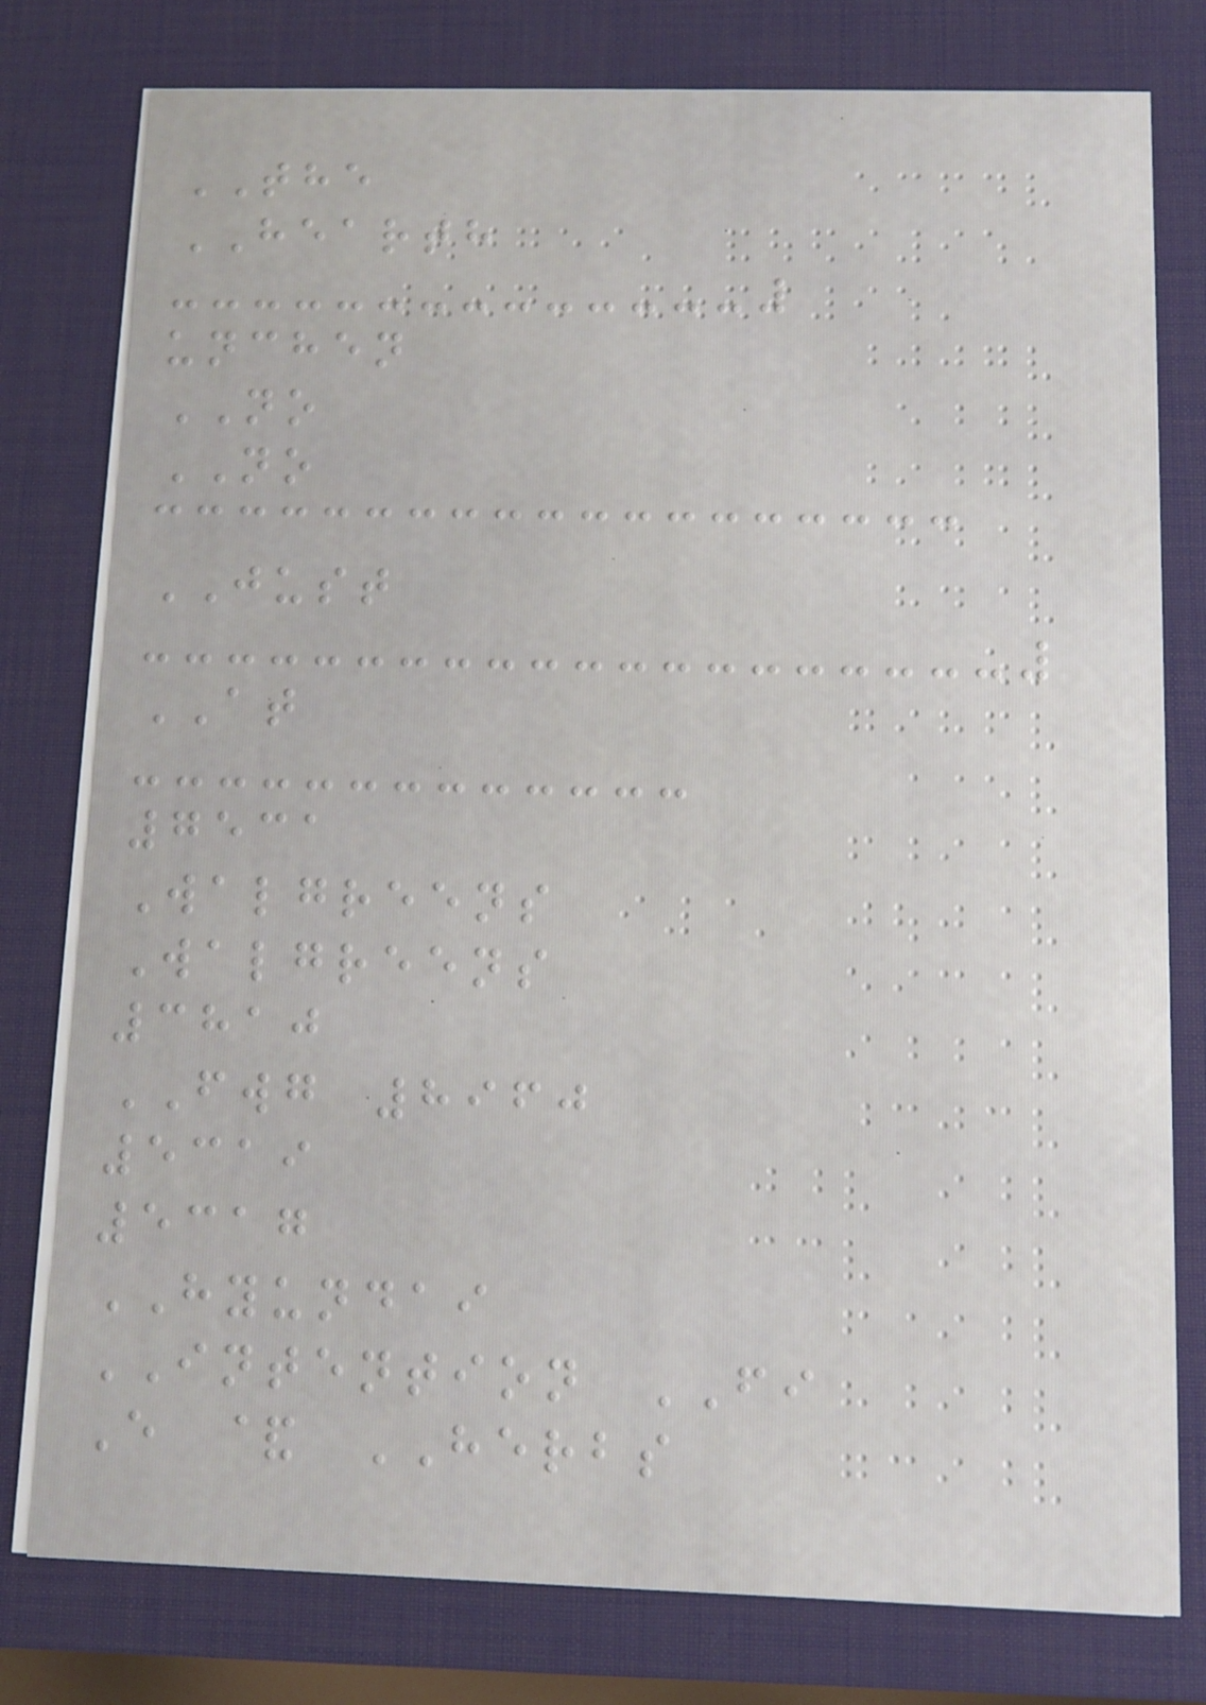THE
HEARTH
unchen
NO
NO
JUST
AT
7531
Walgreens
Walgreens
3810
FWG 8960
5319
5317
HYUNDAI
INTENTION FI
E & HERBS
